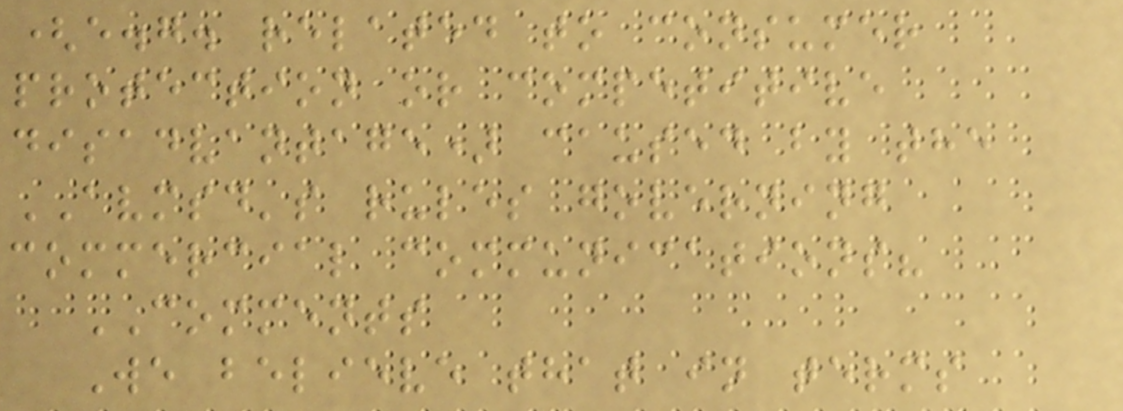(e.g. related to consumer
protection or competitive
disadvantage) caused by the
AVMSD's rules governing
commercial communications?
COMMENTS
We believe that in terms
